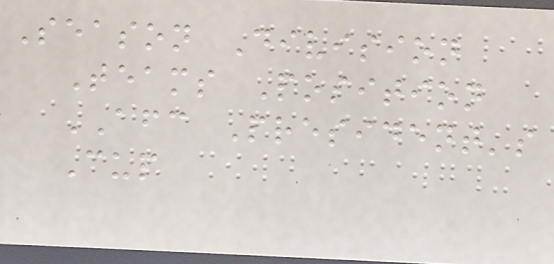Season Division
Teams Position
AFC President's
Cup
